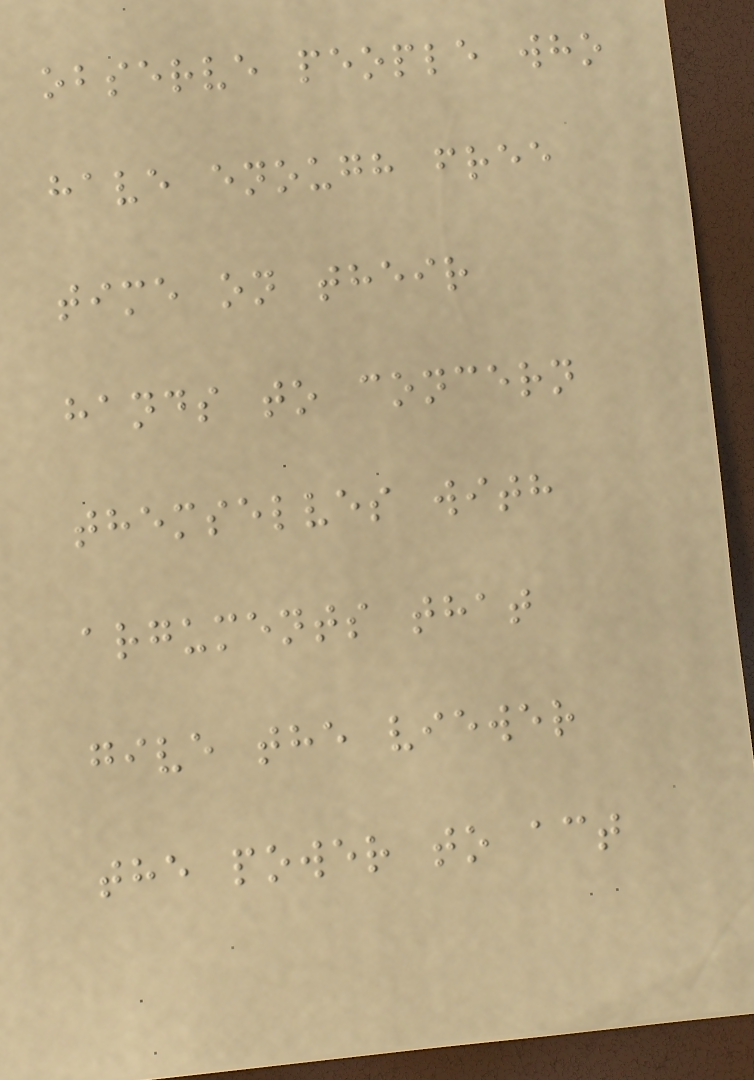observe people who
have enough free
time on their
hands to concern
themselves with
arguments that
give the viewer
the power to act
